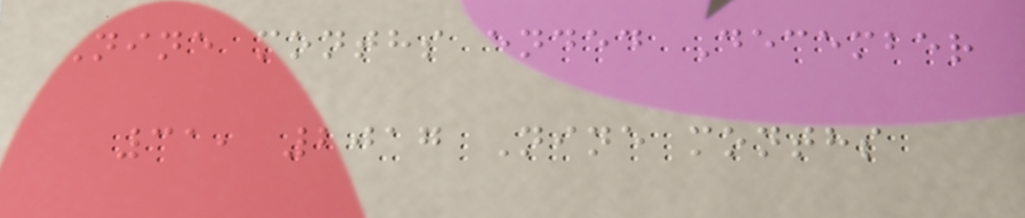Nine months ended December
31, 2017 Nine months
